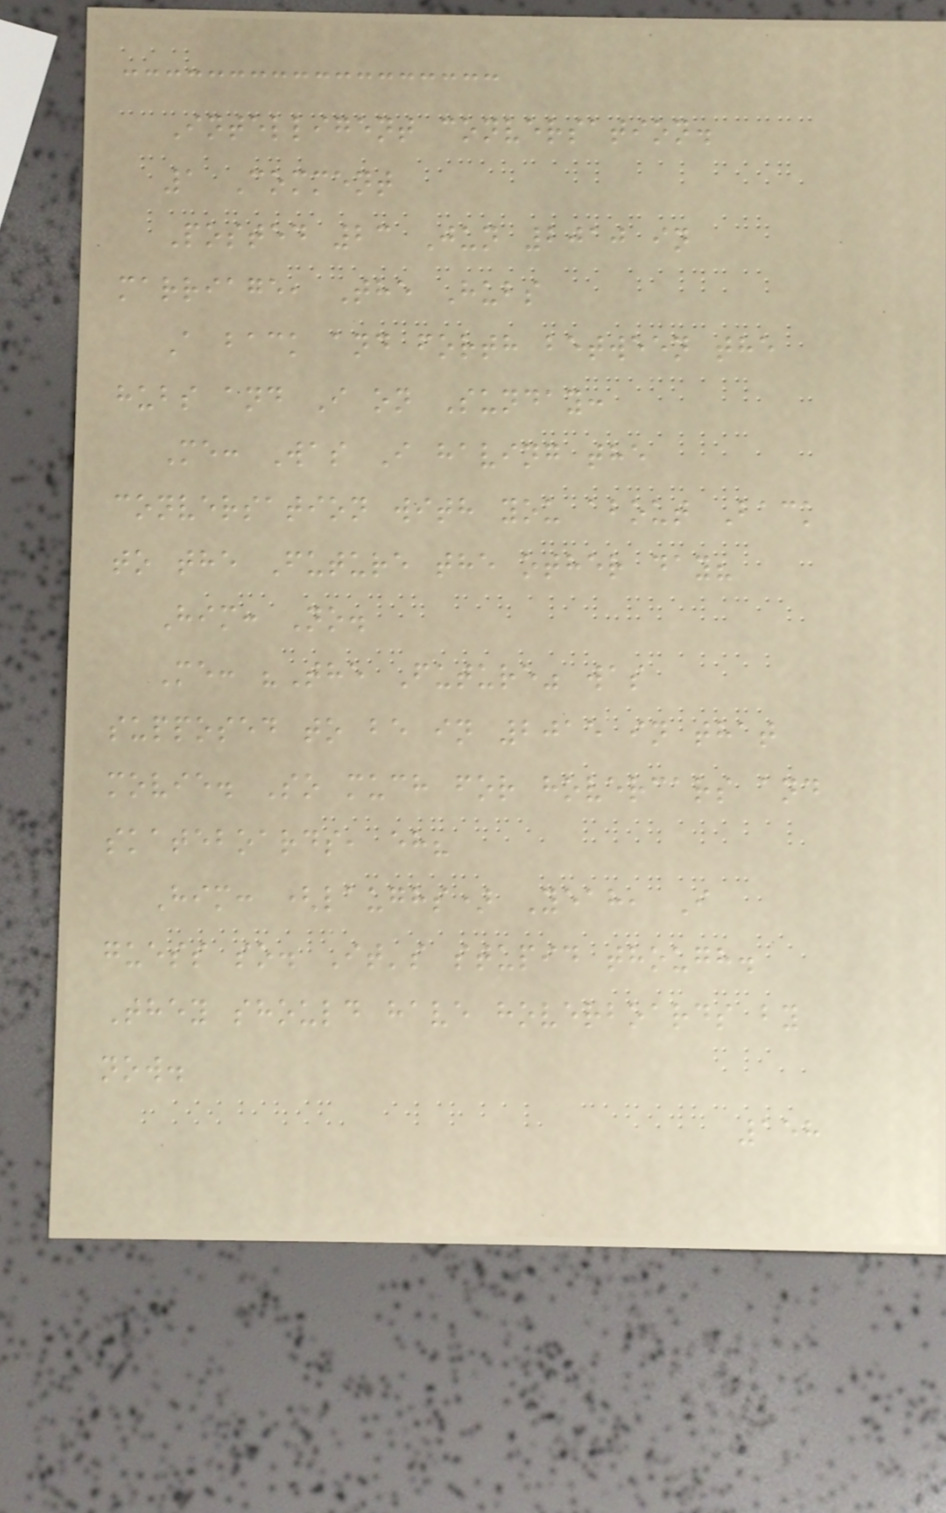Intelligent conversation.
1 Comment
Posted 23 Jun 2010 in
marriage, The Hubs
A back and forth between the
hubs and I on Sunday:
Me: Was I having the
conversation with you about Back
to the Future the other day?
Him: No.
Me: "The Future" was
supposed to be in 2015 in that
movie. So much for hovercars and
skateboards, eh?
Him: (laughs) Yeah, I
guess so. It's stupid though.
They should have hoverboards by
now.
158
